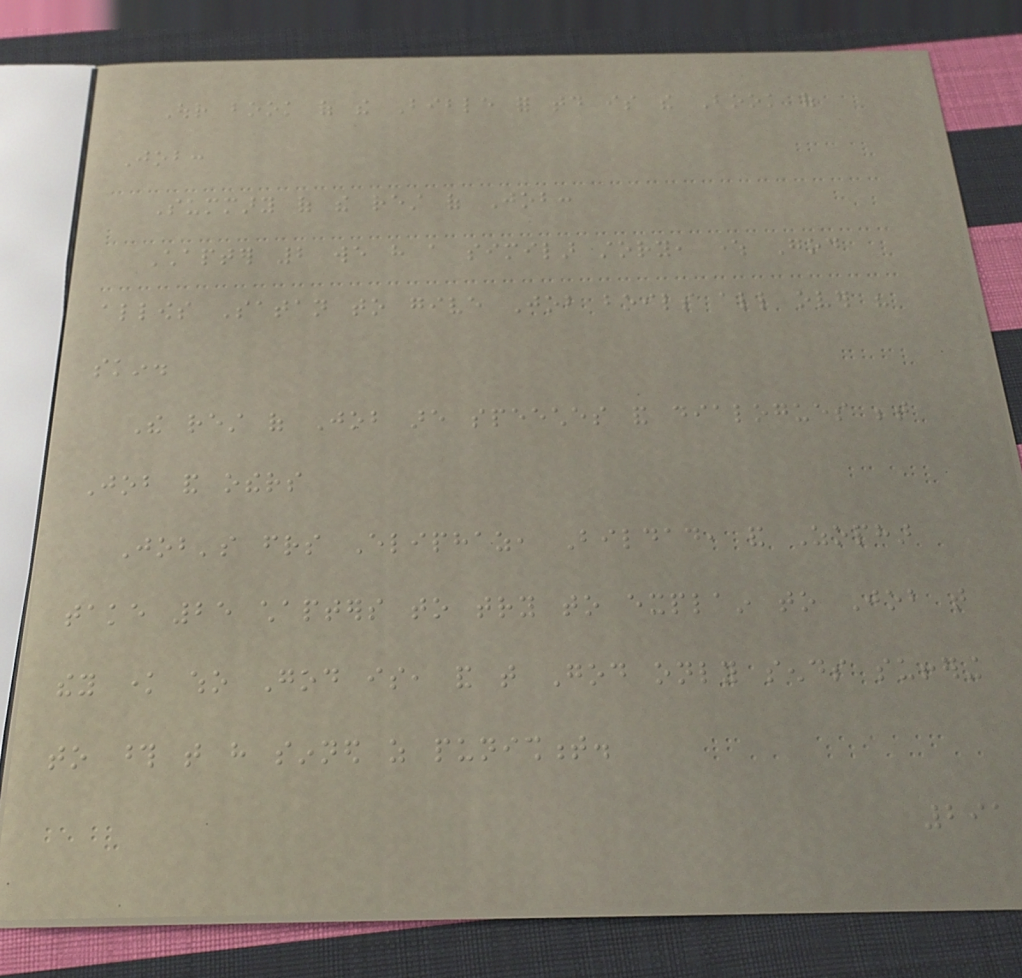Our book of the Bible for today is the Book of
Job:
Summary of the rest of Job:
Chapter 2 we have a similar story, where God
allows Satan to give Job boils all over his
skin.
The rest of Job are speeches and dialogues between
Job and others
Job's friends Eliphaz, Bildad, and Zophar
take 25 chapters to try to explain to Job that
they know who God is, and that God only sends suffering
to those that have sinned as punishment.
291
